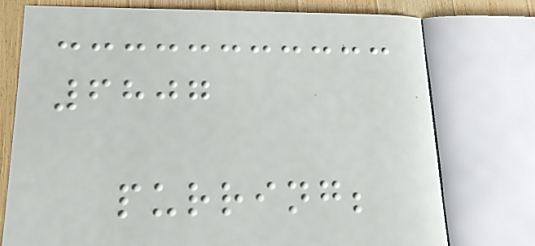6807
purring;
